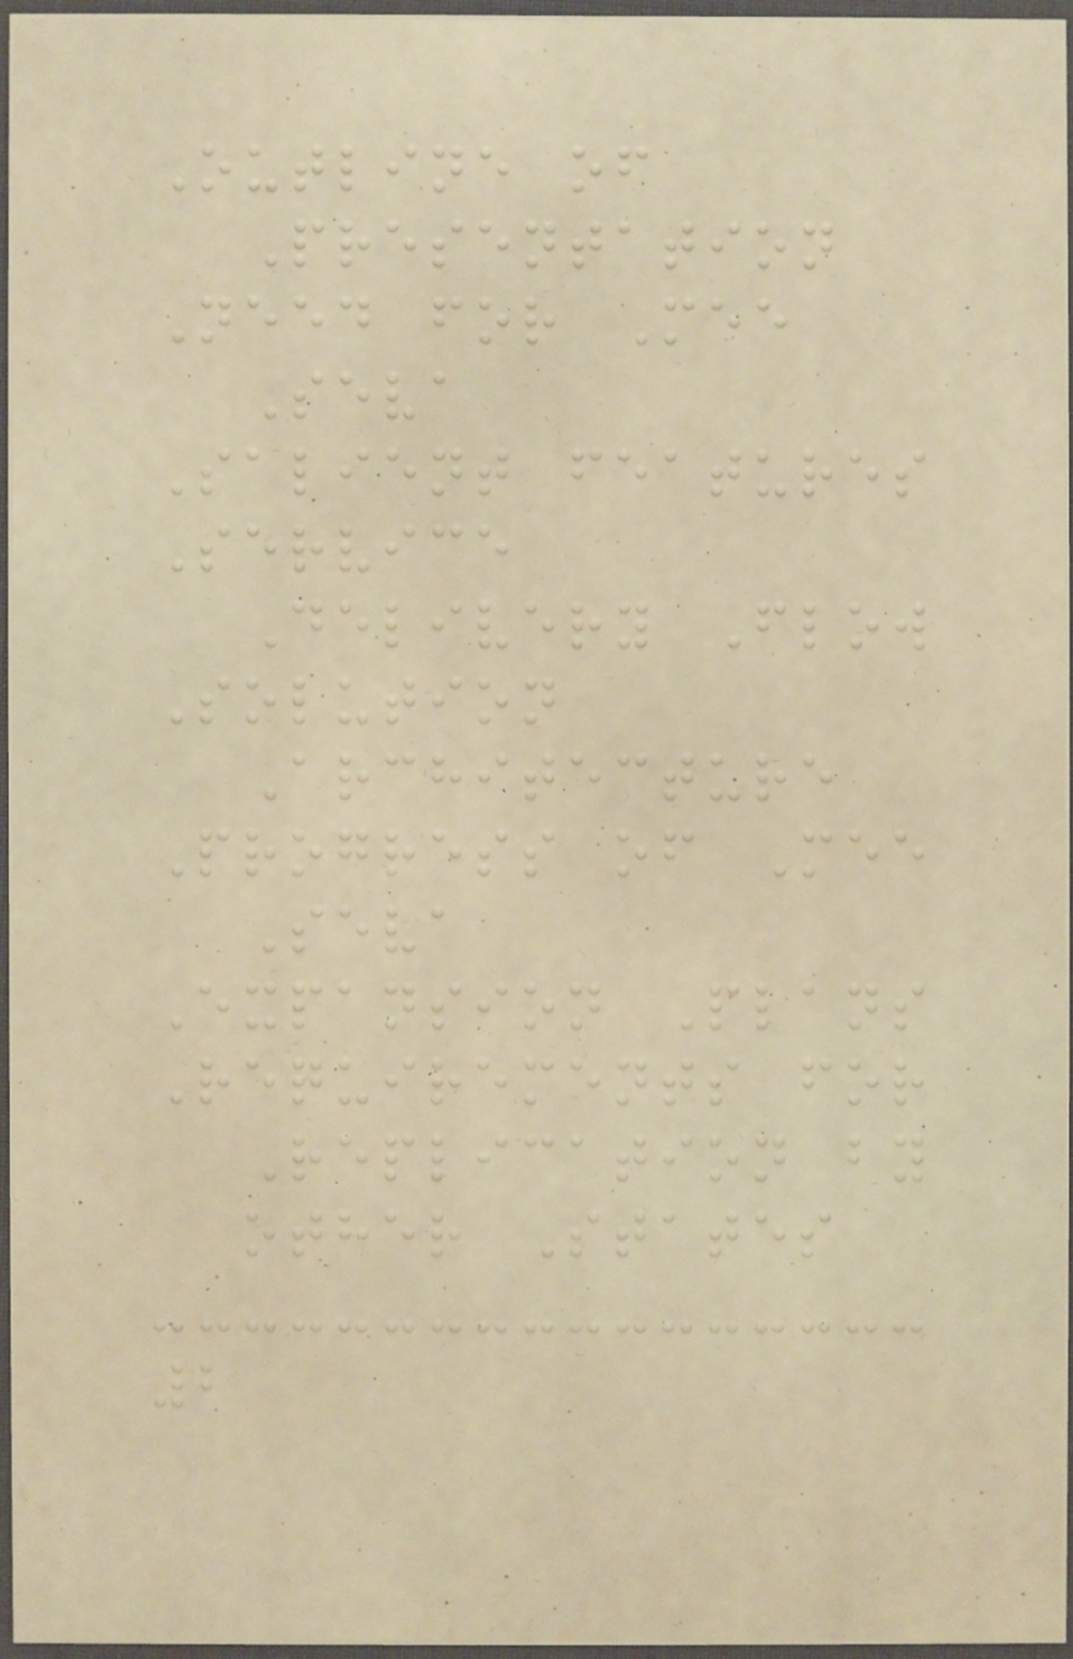Outline of
Presentation
Need for Mee
Seva
Salient features
Service
Delivery Flow
Solution
Architecture
Progress of Mee
Seva
Expansion Plans
Requirements for
Replication by
other States
2
